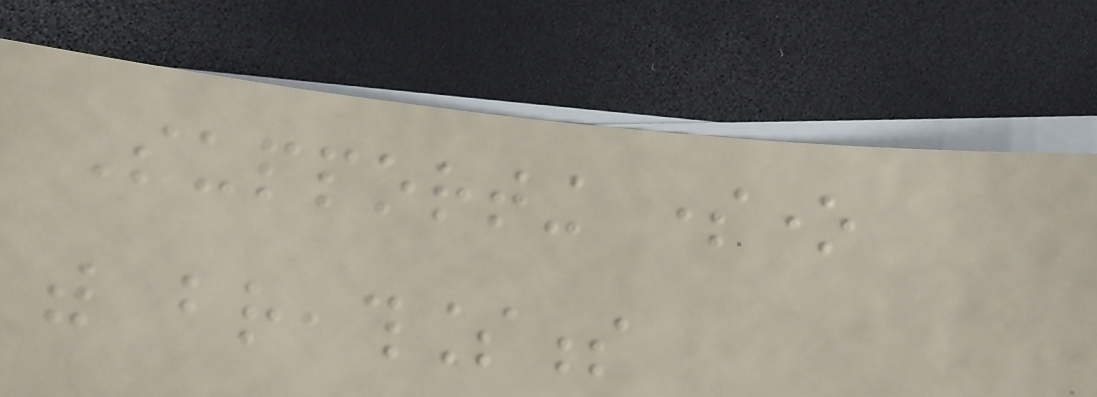Supporting someone
with breathlessness
